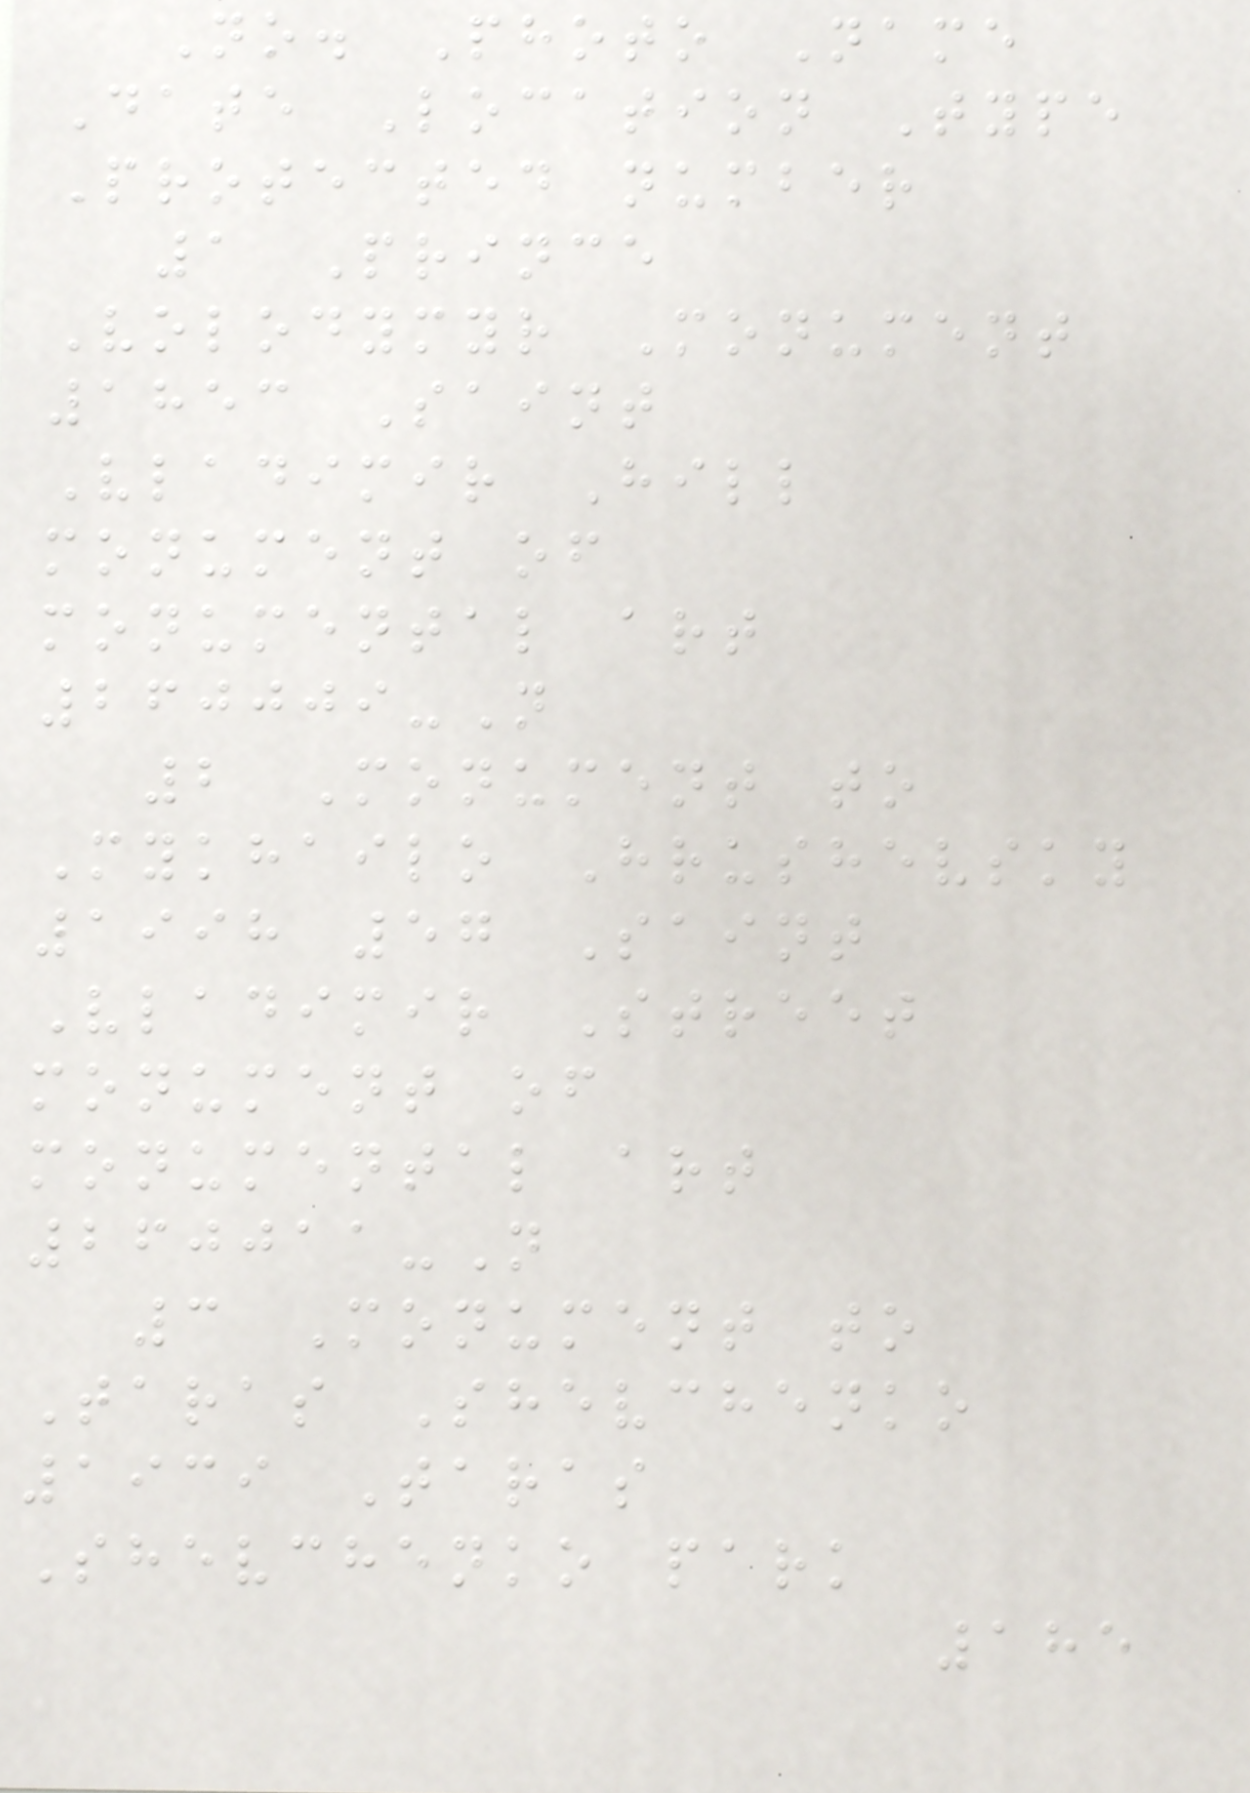No. Photo Name
Date Location Type
Protected number
1 Prince
Volodymyr Monument
1853 Saint
Vladimir Hill
monument of
monumental art
260009-N
2 Monument to
Mykhailo Hrushevsky
1998 57 Saint
Vladimir Street
monument of
monumental art
260011-N
3 Monument to
Taras Shevchenko
1939 Taras
Shevchenko park
185
